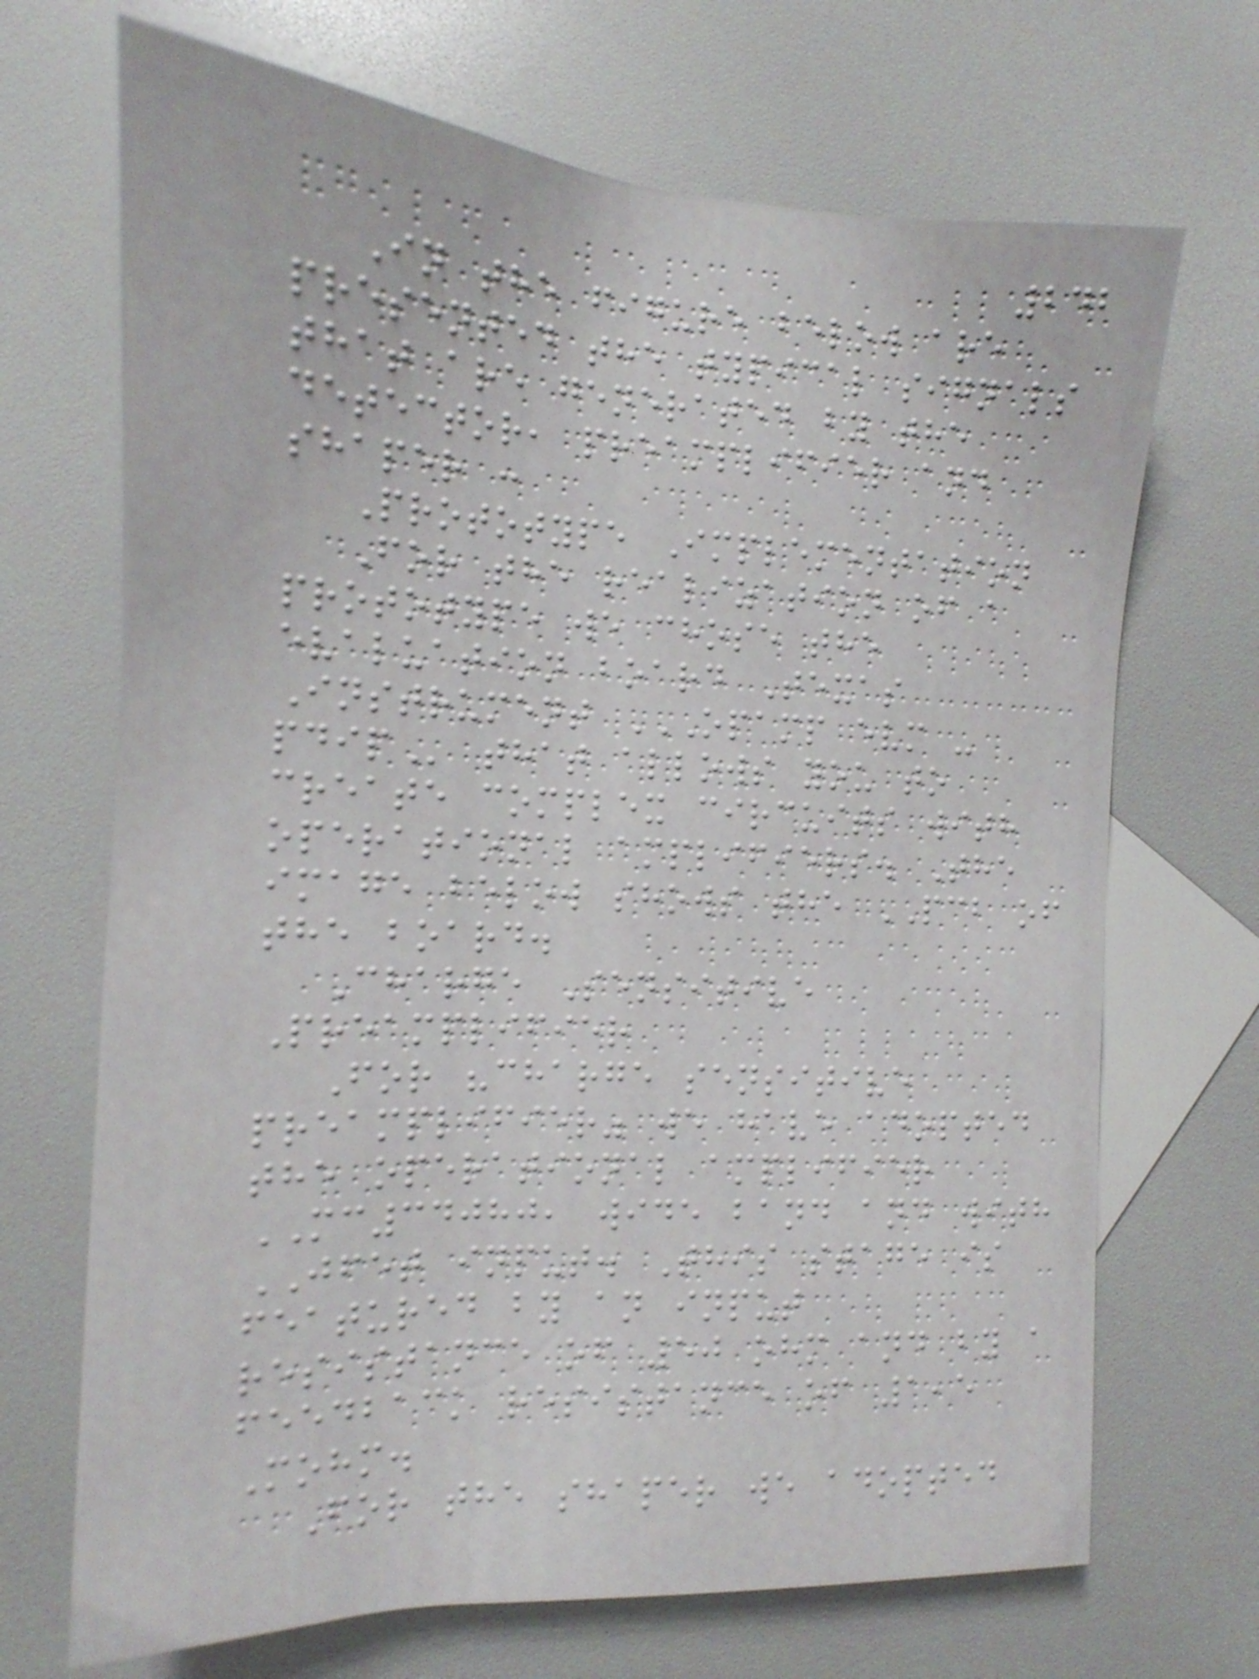242
In the figure below are
presented the typical signals
that are generated by the
detector, preamplifier and
shaper :
Prototype Implementation
For the realization of a
prototype we chose the
evaluation board Texas
Instrument OPAMP EVM -
PDIP that allows you to
create complex circuits with
operational amplifiers. The
image below shows the PCB of
the board.
Charge Sensitive
Preamplifier
For "charge sensitive
preamplifier" we have adopted
the operational amplifier
MC34080, wide band and with
JFET input. This stage is
featured by an input
resistance of 50 ohm and by a
feedback resistance of 1,5
Mohm.
For the shaper we adopted
